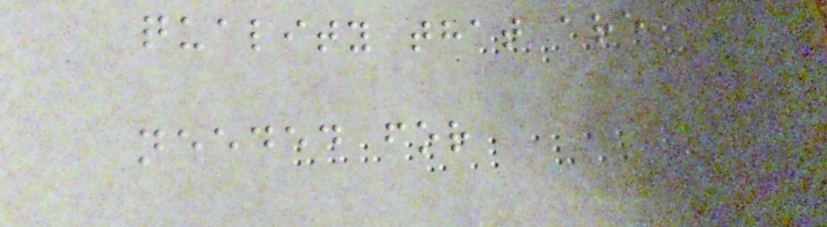quality that are
needed for
